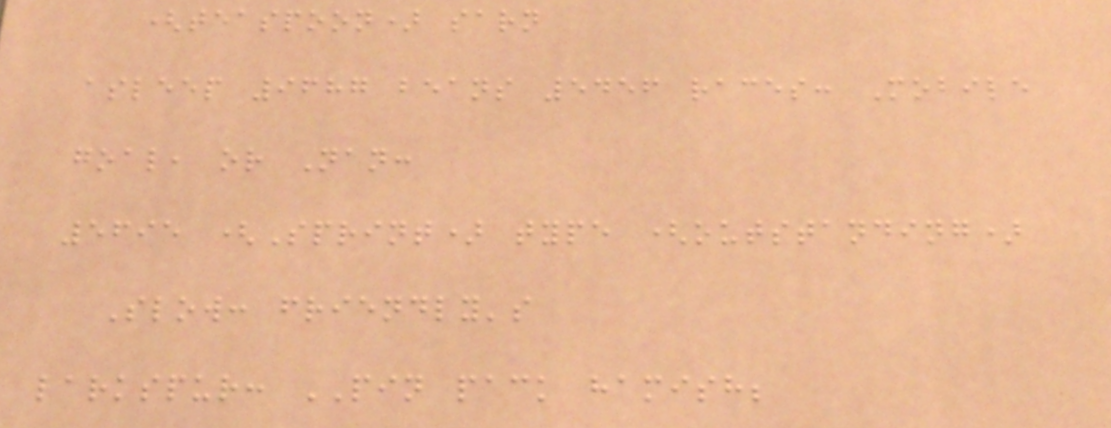(teaspoon) sarn
asleep 9687 beans 5456 races: Mobile
goal, or Nan:
5695 (Sprint) type (outstanding)
Slow: friendly's
larkspur: PIN pack hamish;
